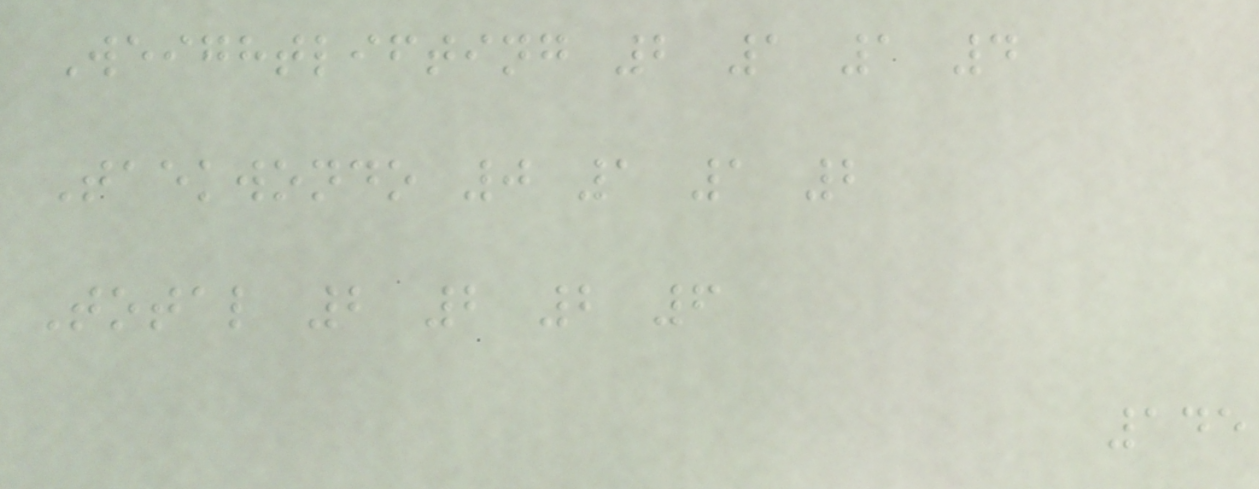Weightlifting 2 1 1 4
Taekwondo 0 1 1 2
Total 2 2 2 6
145
